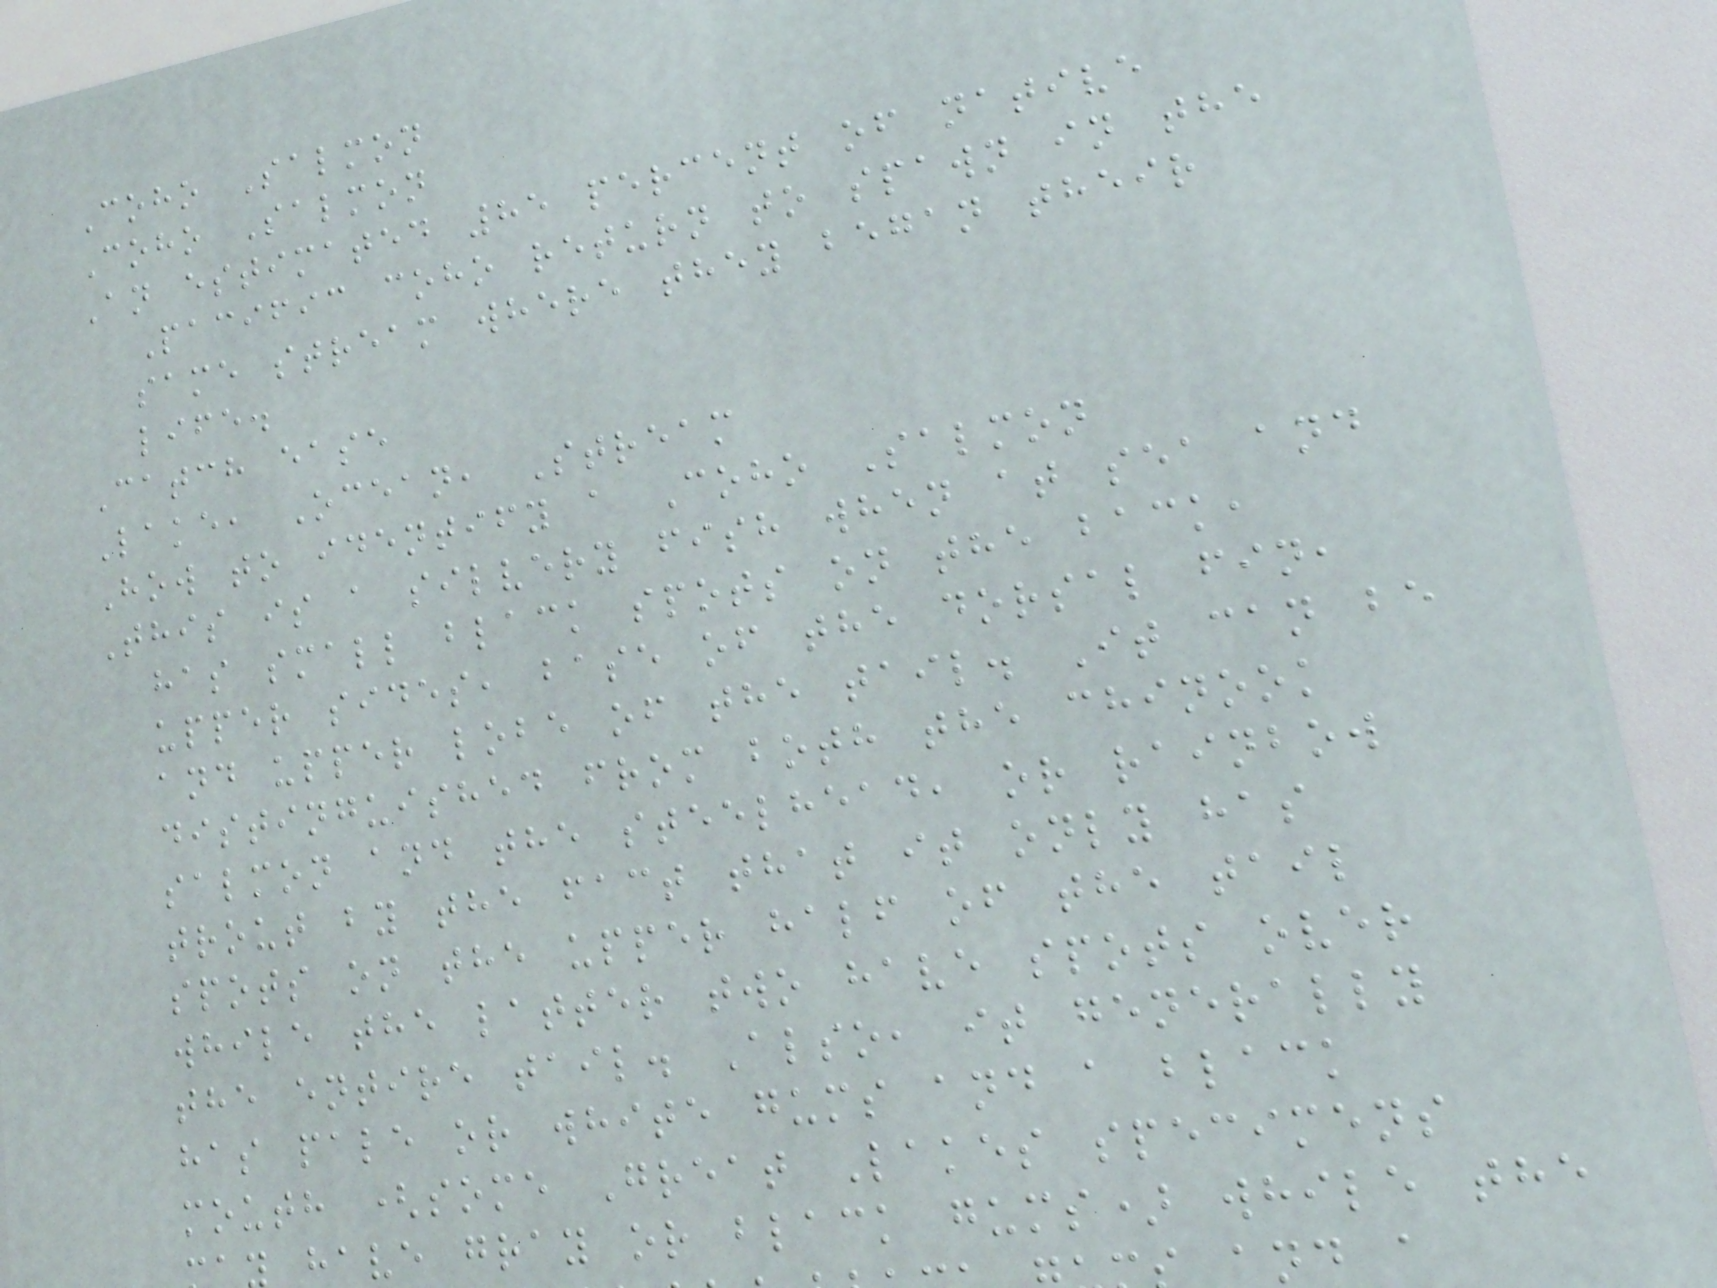Coho Salmon
Coho Salmon
An estimated 85 percent of native
Pacific coho return to spawn in the
same stream where they began their
life.
Catch ease
Lake, Ocean, Stream
How to identify a Coho Salmon
This is a silvery fish when at sea and
has small black spots on the back,
upper sides, base of the dorsal fin,
and upper lobe of the tail. It can be
distinguished from both the chinook
salmon and the steelhead, or rainbow
trout by the fact that it only has
spots on the upper half of the tail
while the latter two have spots over
the entire tail. Also, it generally
has pale or white gums and a black
mouth (some Great Lakes specimens
have gray or black gums) while the
